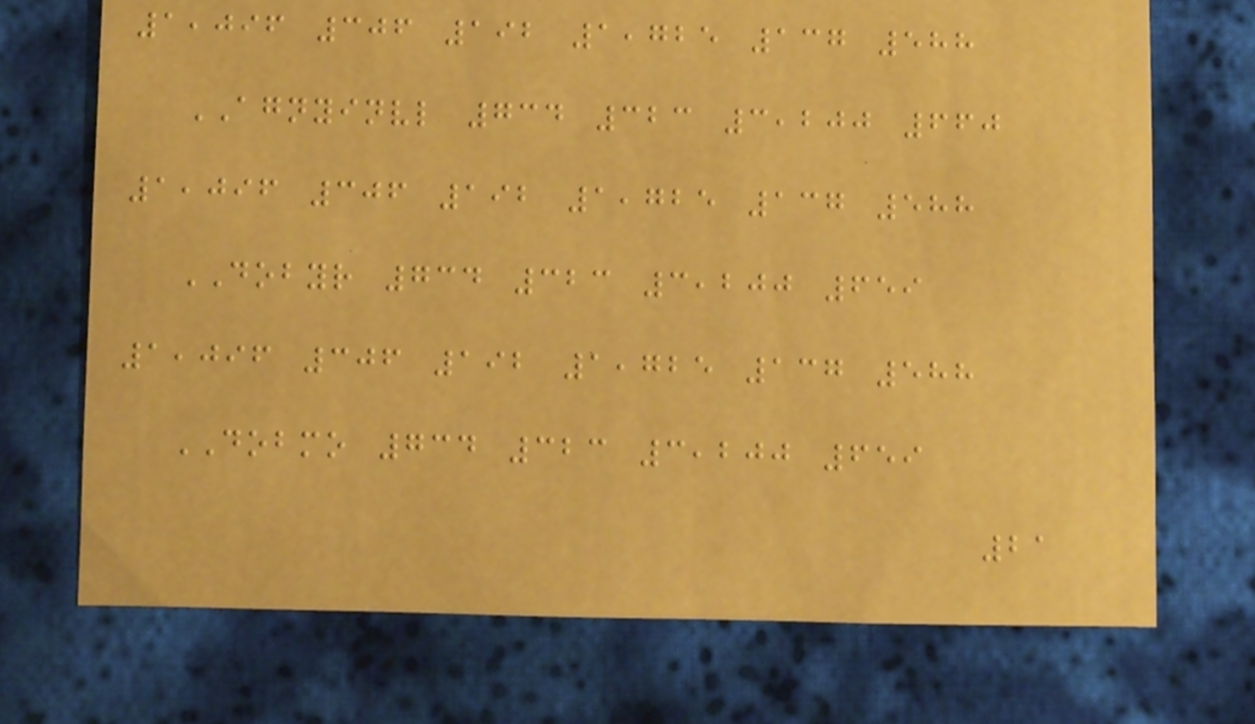1,096 306 192 1,725 137 588
AGNYINVL 734 323 3,200 660
1,096 306 192 1,725 137 588
DOBYR 734 323 3,200 659
1,096 306 192 1,725 137 588
DOBMO 734 323 3,200 659
21
